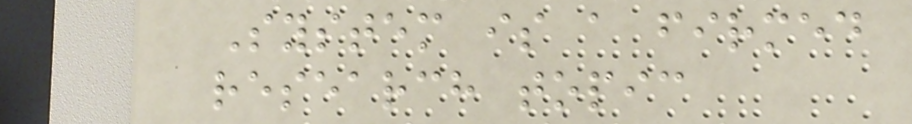System is a firmed
research topic
